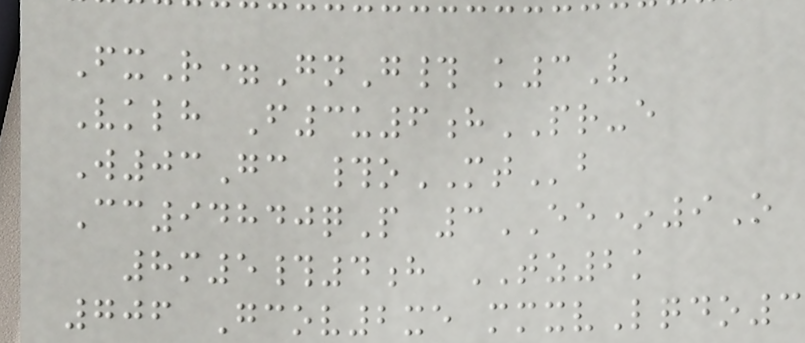FxR=GnG# k3V
Vklh F3u6hPR-e
W03Gc #oMTb
Cc94840qP 3EE*9O
8m5#4h TZ2k
706 Gcov2xe mmxvLqdo3
